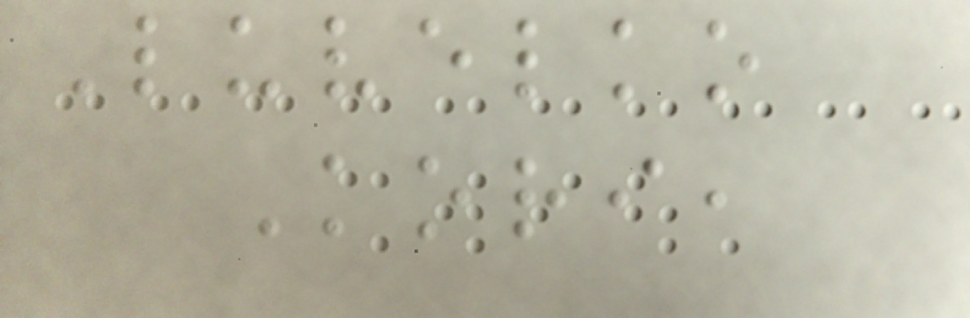Luvelko
Kori,
